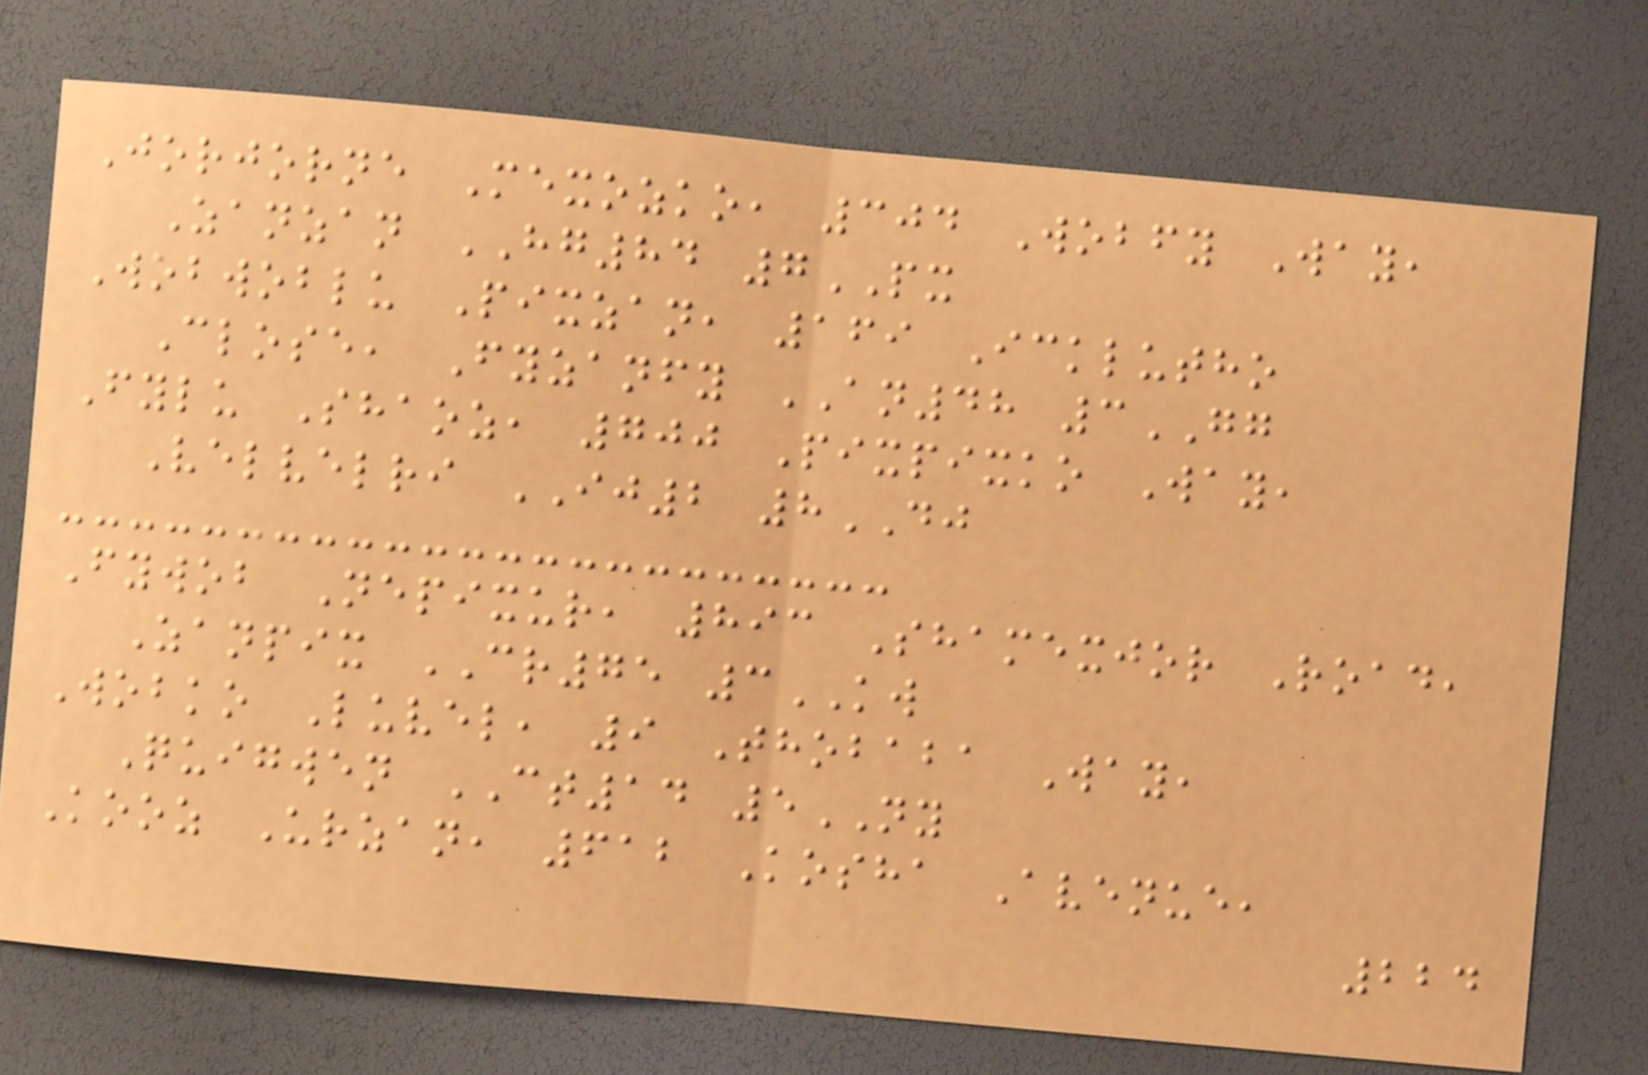Jorjorne Mexozko, 304 Wobfy Way,
Zanzan HG84 7PX
Wobwoblu Pixzan, 169 Icklutho
Close, Fyzanfy AN48 3GG
Fylu Shaoz, 700 Pixpixko Way,
Velvelri IJ2 8DJ
Fywob Nepixur, 893 Shamexjor Road,
Zanpix CR75 3KW
Wobko Luvel, 9 Thobaba Way,
Quigwen CT14 5NY
Kooz Urzan, 612 Kosha Avenue,
224
